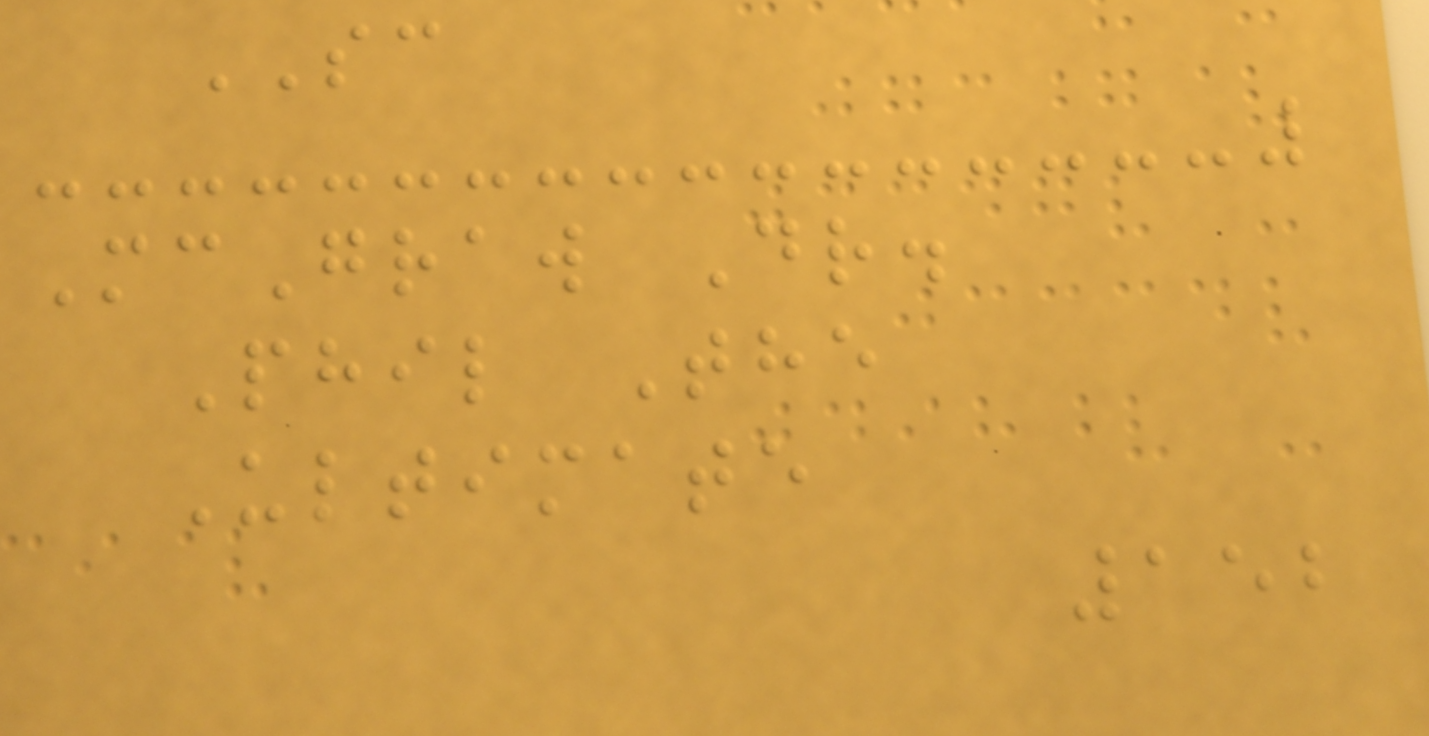SC
McGraw Dr.
Phil The
Ultimate
152
